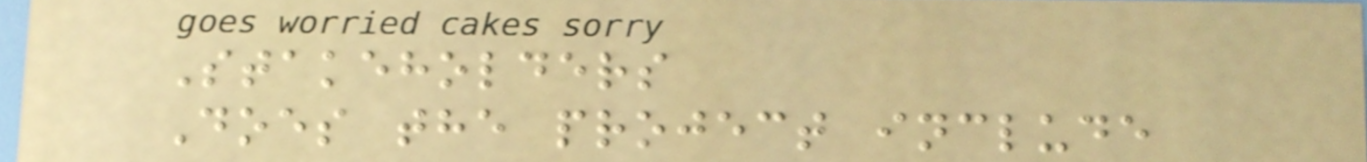Stakeholders
Does the project include
